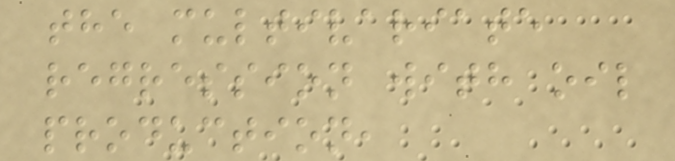the multivariate
regression with oil
production,
